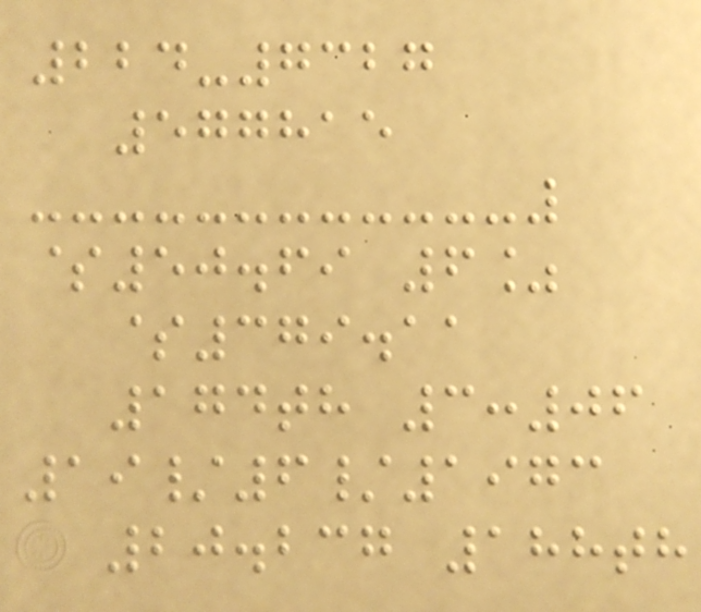224-7327
577815
$50.69 6%
$379.11
174th 3:06
19/6/1973
20.237 188th
